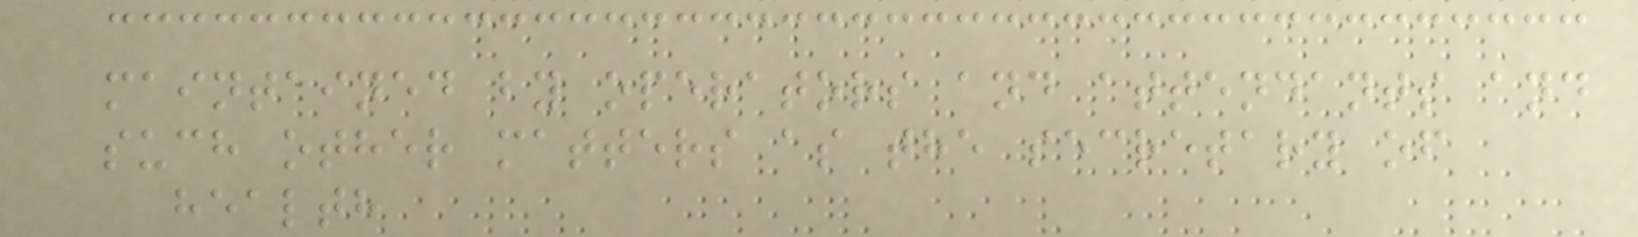maintained by operators and attendants and
such other matters as the secretary of
health
